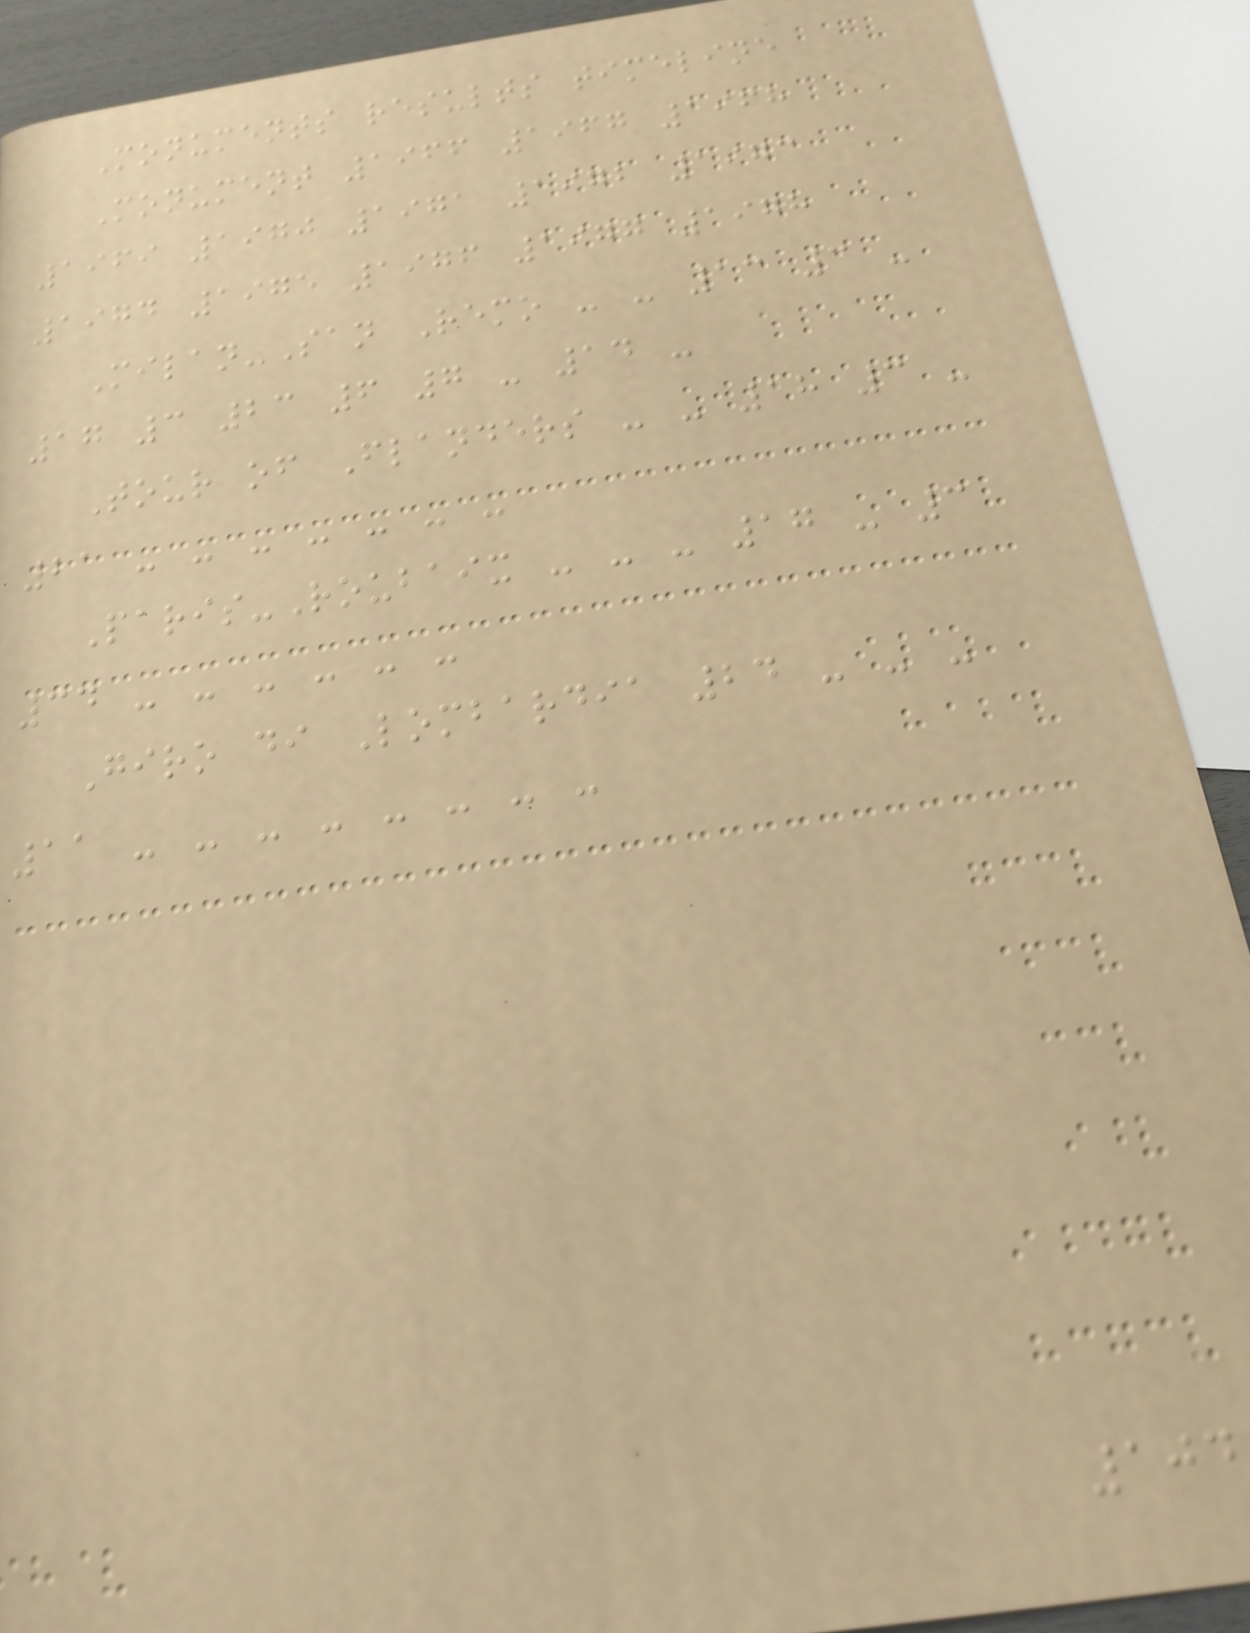Monuments results timeline
Monument 1966 1967 1968
1969 1970 1971 1972 1973
1974 1975 1976 1977 1978
Milan-San Remo - - 13 3 -
17 3 23 6 7 - 14 -
Tour of Flanders - - 18 3 -
21 - - - - - - -
Paris-Roubaix - - - 17 - 3
34 - - - - - -
Giro di Lombardia 24 - - -
11 - - - - - - - -
104
